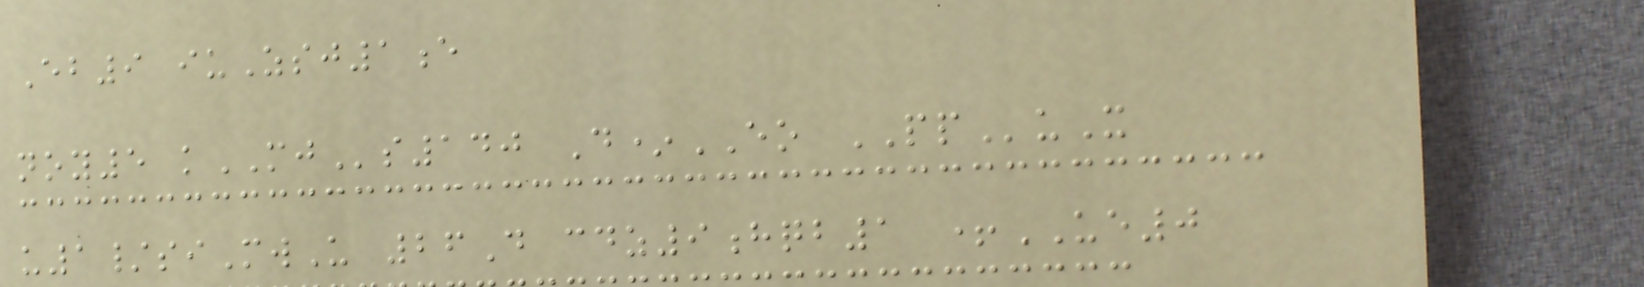Eb9 iuZsj1e
noy5 kMJs140 D*EO PPuX
u1/siMwU 26D cdz9hqb1 +UE0
